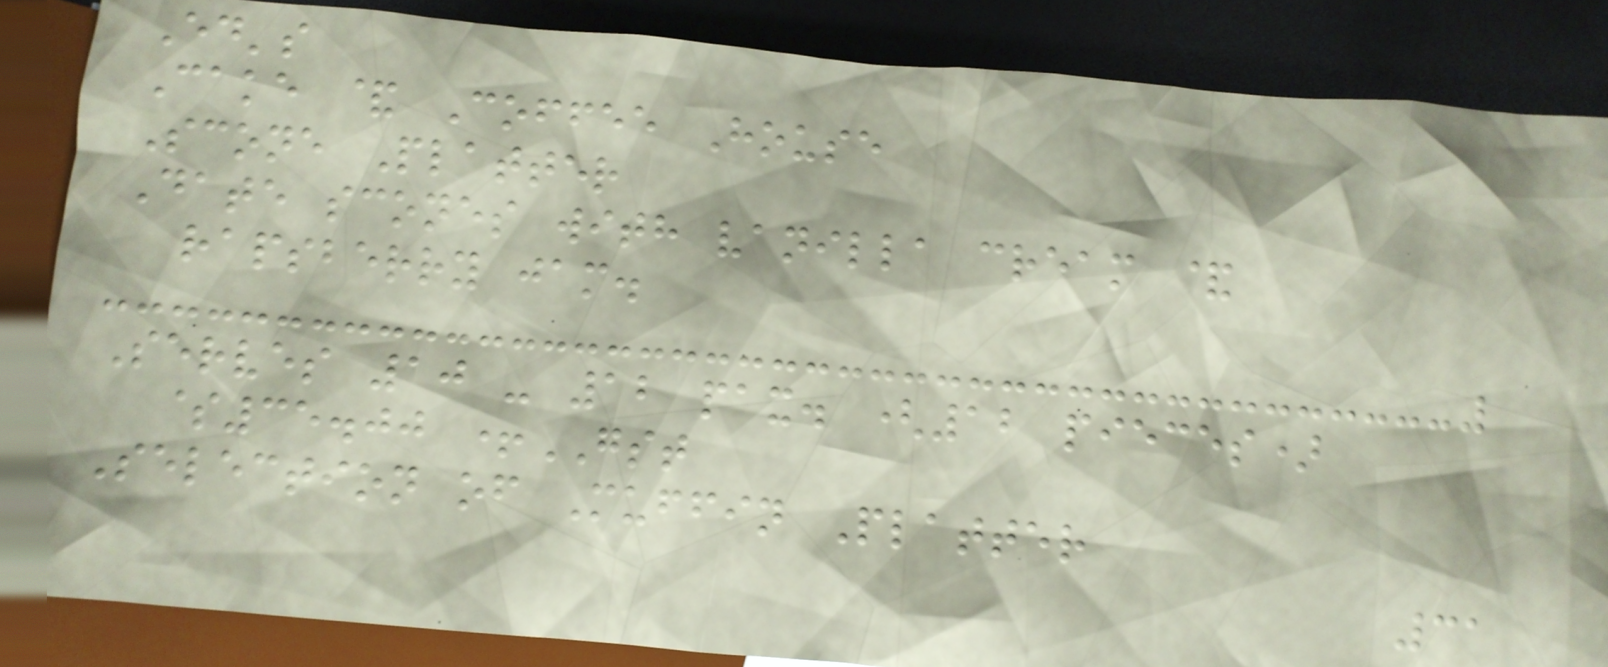Ed's
Cake & Coffee House
Scone Platter
Date scones with vanilla cream &
rapsberry jam.
Serves 10 - 12 pax. (12 pieces)
$35.00 +GST
Selection of Muffin Platter
31
